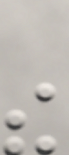the
